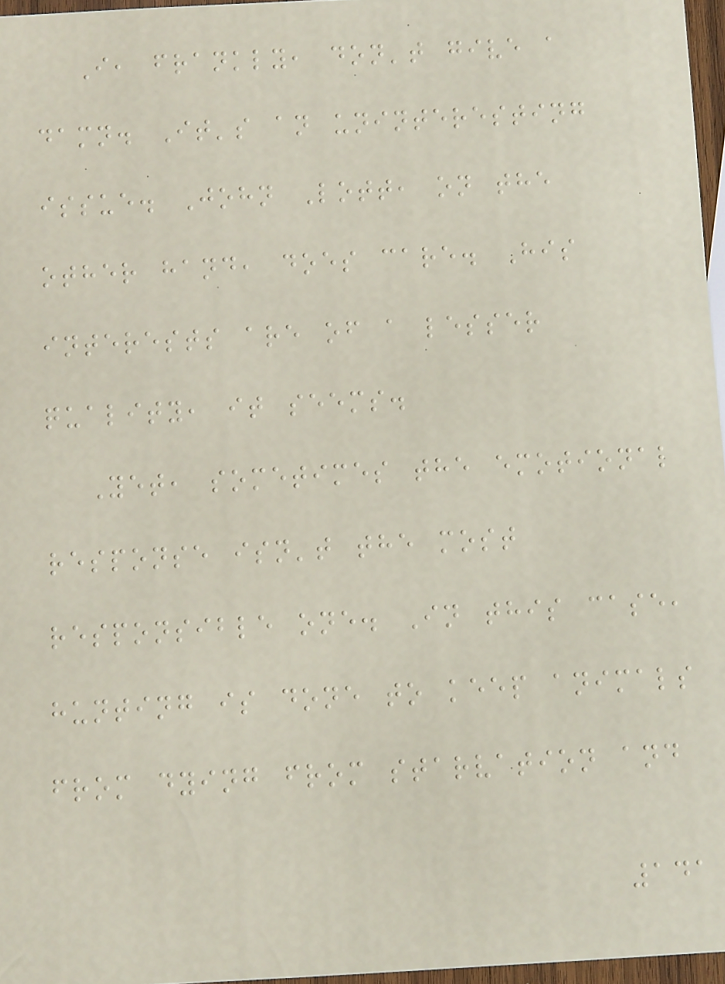I, frankly, don't give a
damn. It's an uninteresting
issue. John Lott, on the
other hand, does care. His
interests are of a lesser
quality, it seems.
Yet, sometimes the emotional
response isn't the most
responsible one. In this case,
hunting is done to keep animals
from dying from starvation and
141
